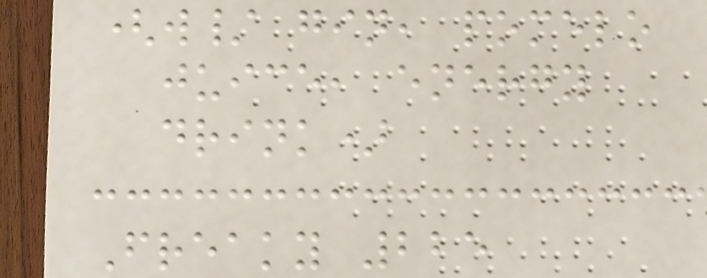(w/ gin, pomelo
juice, energy
drink)
Freaky 225
